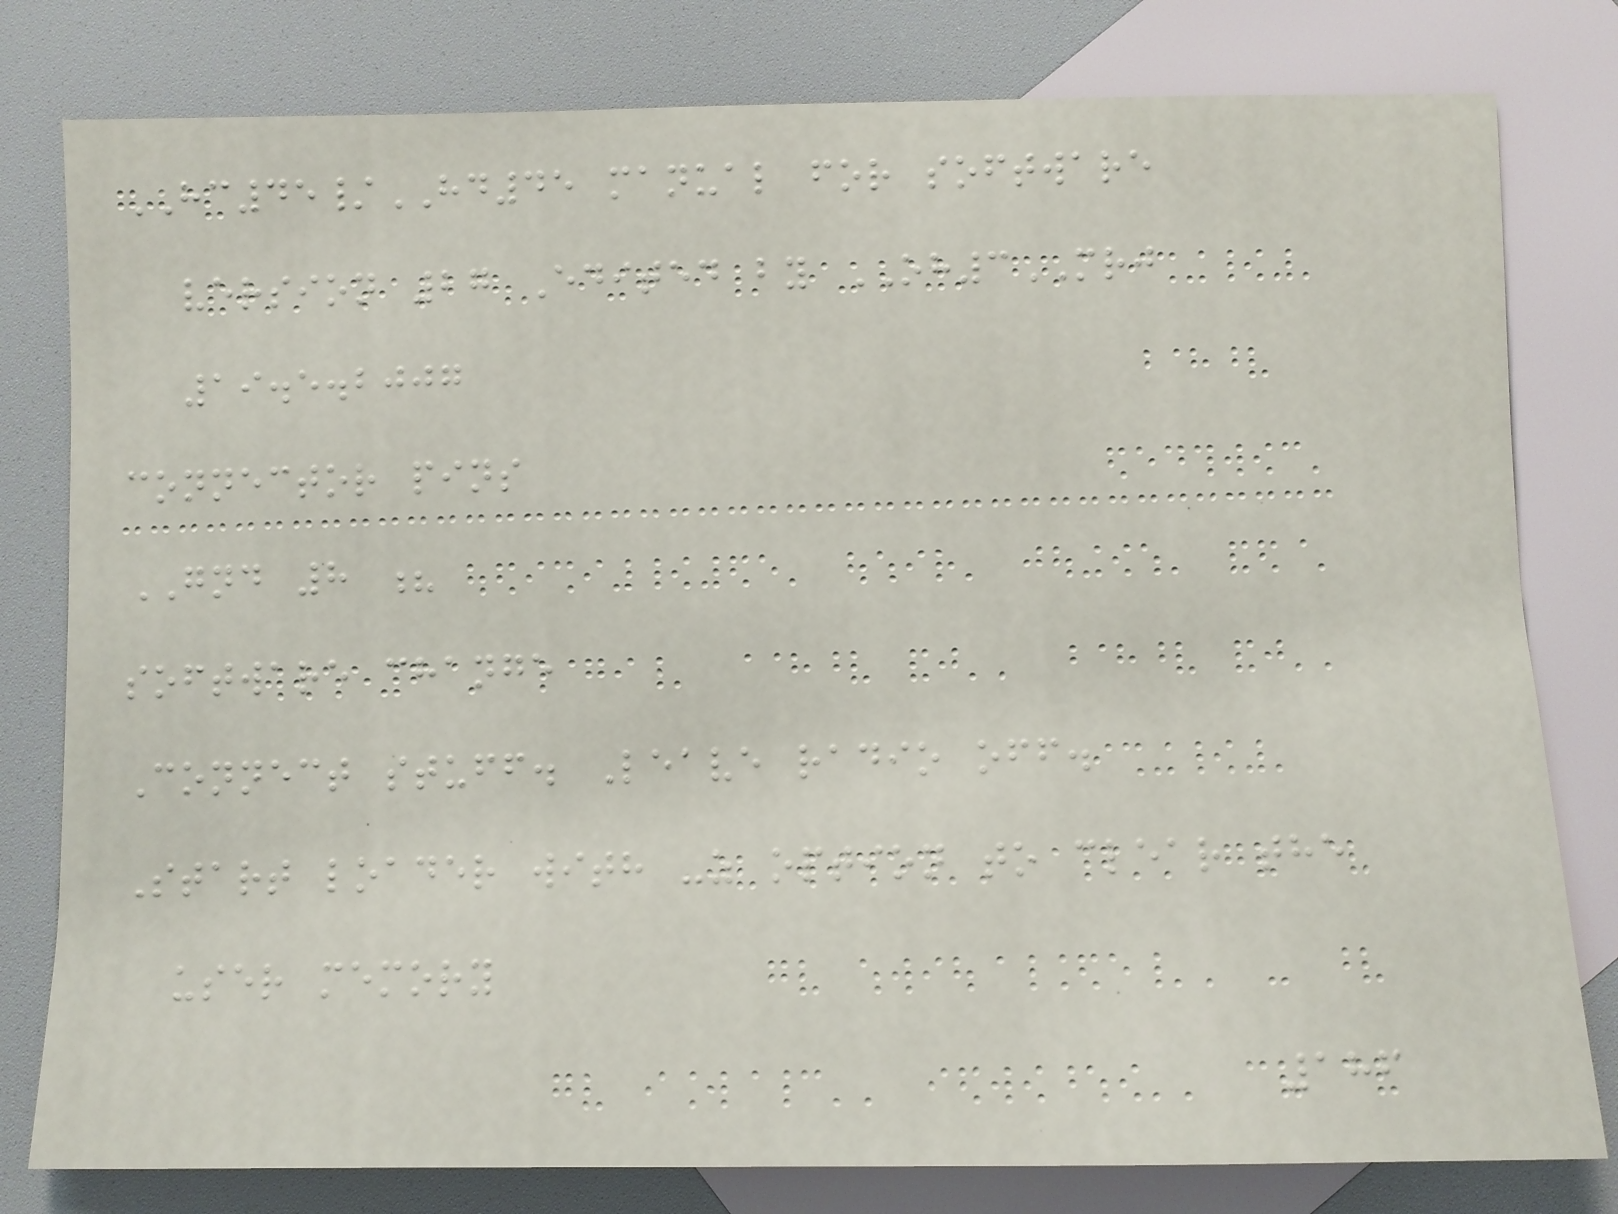HC45/HD45 manual for software
version 27 Edited by OH3MRJ
19.5.2007
connector pins
GND 8 ?
software change
Connect stuff. Leave radio off.
Start loader with -z option to clear the
user memory
186
